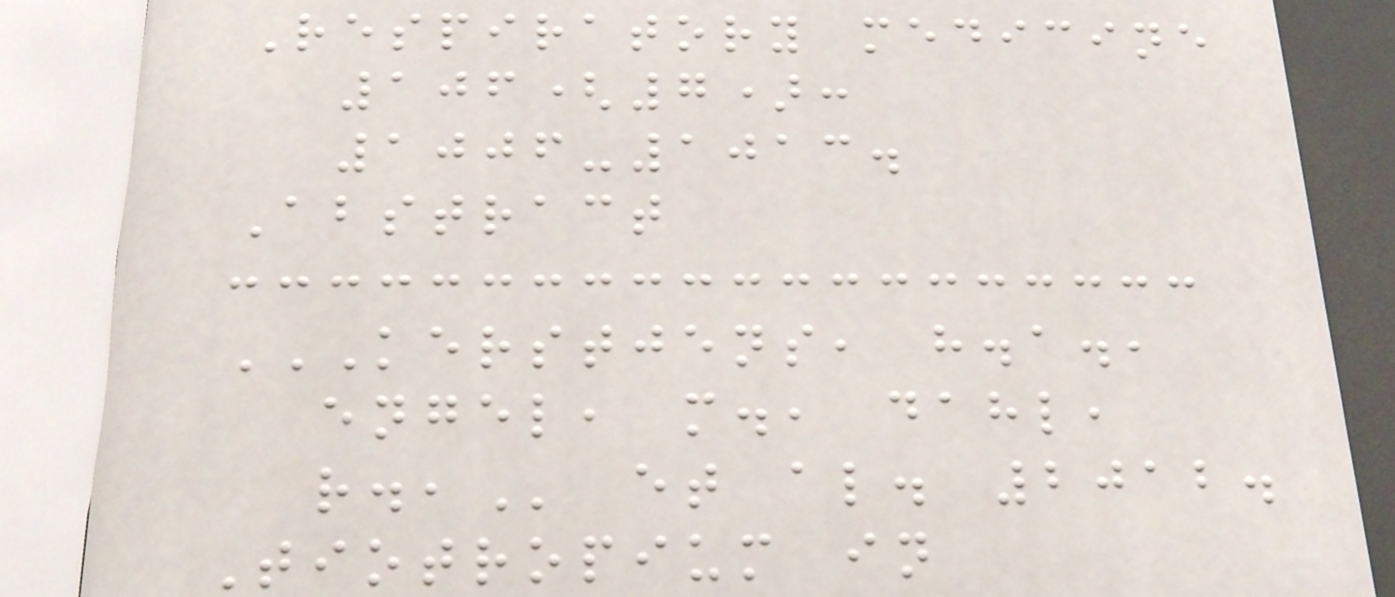Respiratory medicine
106(7):
1006-1013.
Abstract
KERSTJENS, H.A.,
ENGEL, M., DAHL,
R., et al. 2012.
Tiotropium in
